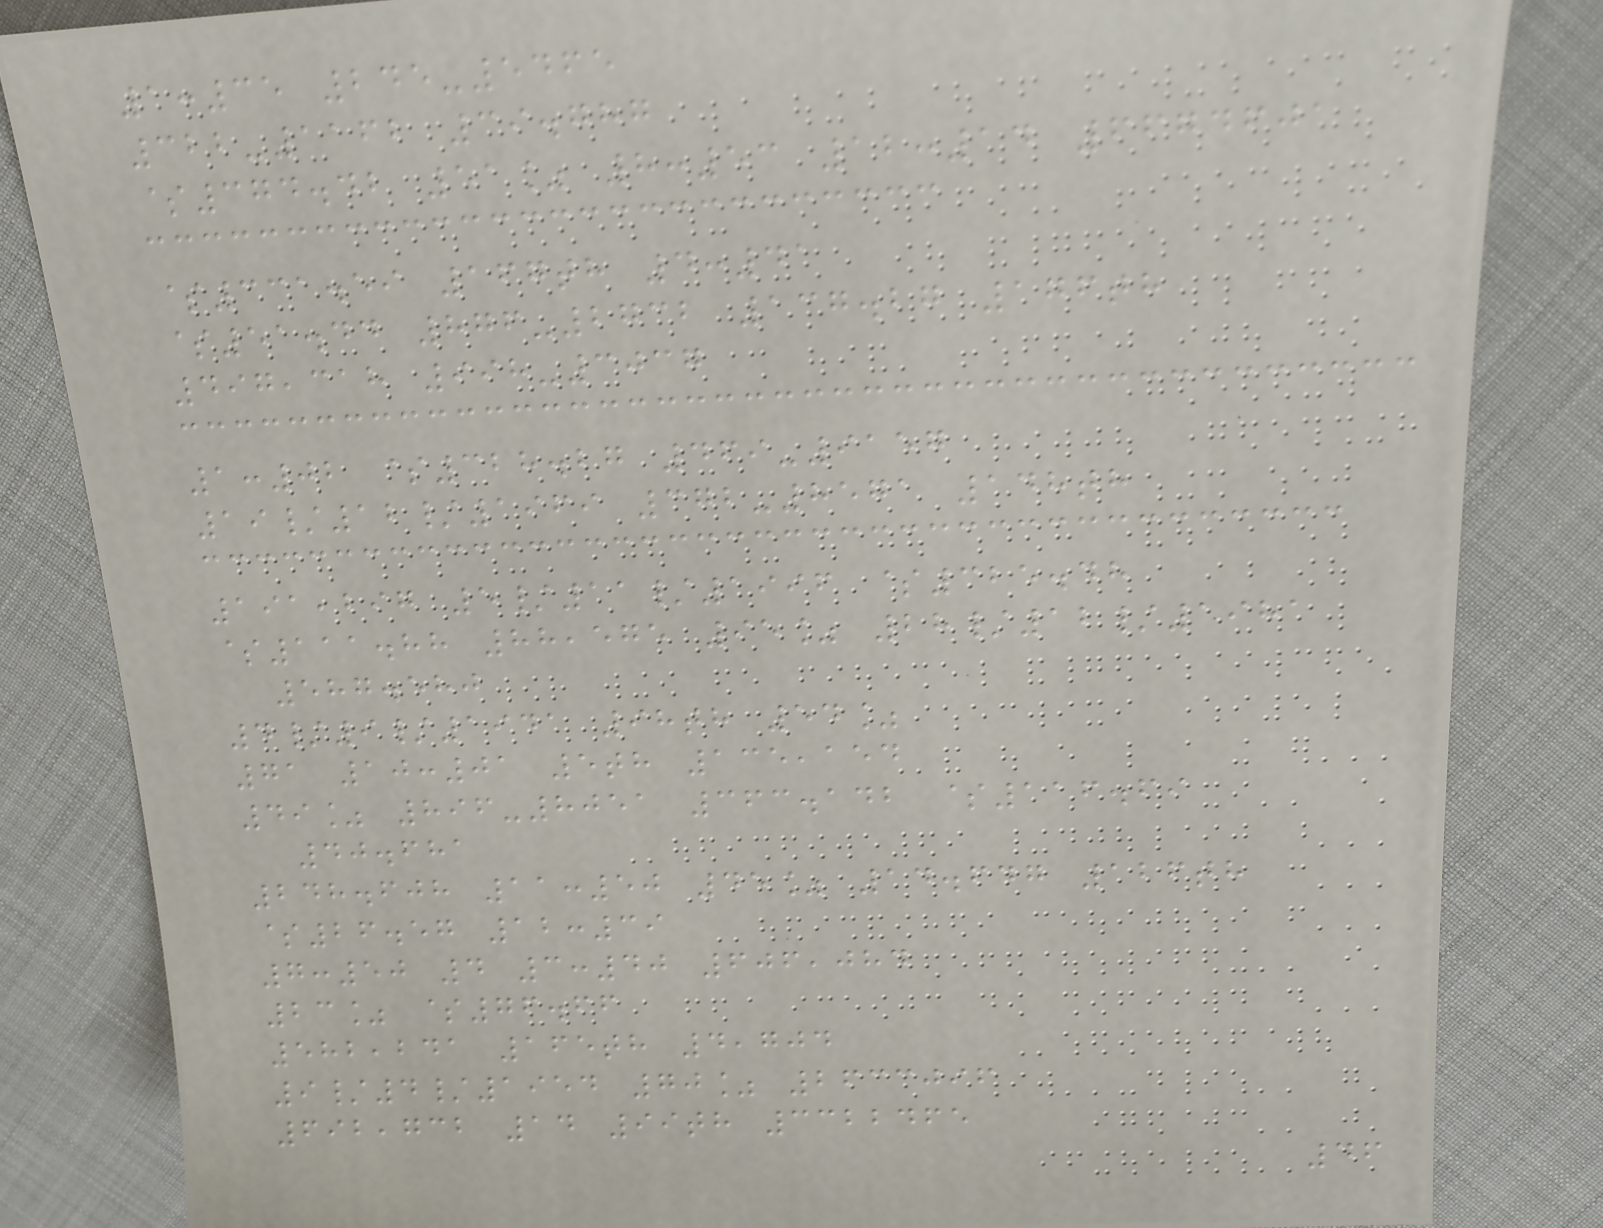1:35 245-5465
322-1162 39.787
$374.42 51% 8:53 12:14 6674601
$331.59 167th 4:41
$51.44 876-2732 137.27 176th
497,318 998-3037
1:02 $328.27 469-9157
19/12/1969 372-8571 148th
191,297 5/11/1996 $325.48
$111.88 88,575 95% 28/12/1981
587.580
4/9/1941 98th 54%
71 10:01 5th 135,154
49% 896-8051 363.142 $116.69
40.681
248.608 11:50 45% 14.647 126th
$26.57 12:39
7:50 4 3:40 606,084
23% $76.66
582,241 165th 4,704
9/4/1954 70% 2633096
692,732 14 99th 3322465
46
